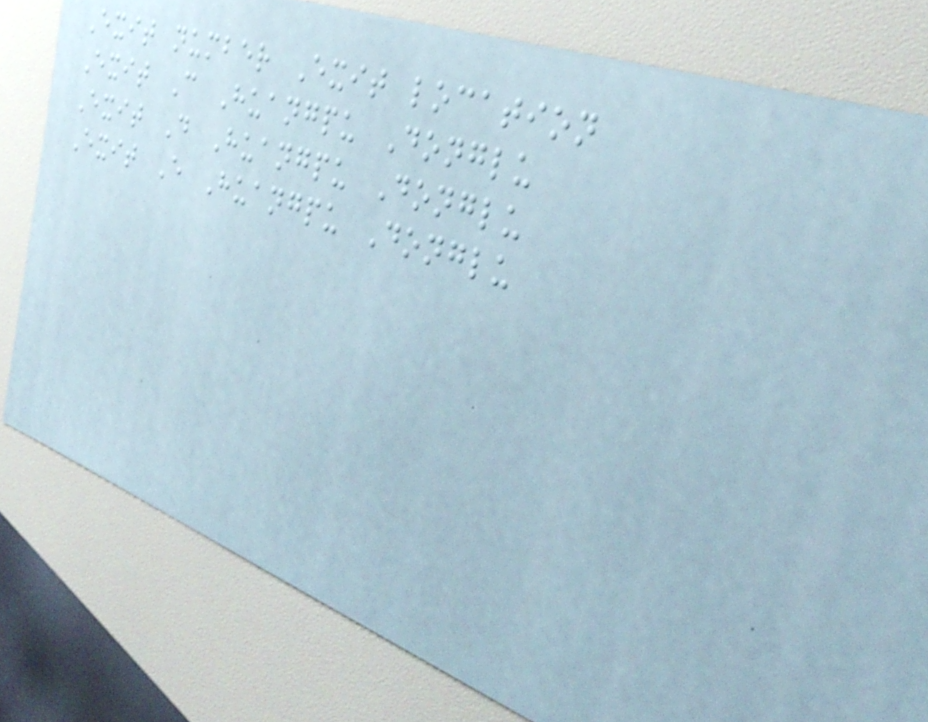Exit number Exit location
Exit C Huangpu Donglu
Exit D Huangpu Donglu
Exit E Huangpu Donglu
